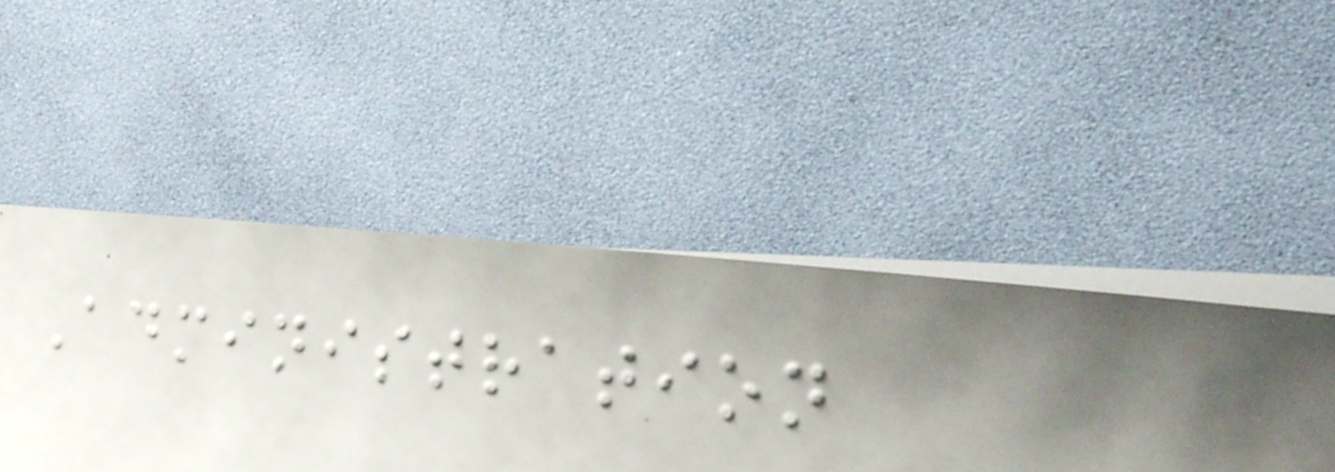Administration
